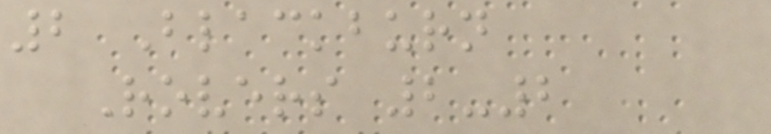2 Blackburn
Rovers 2-2
